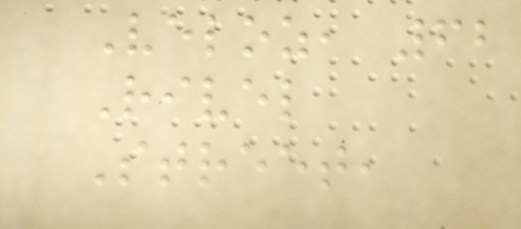Veloz, 62
Rivel
Street,
